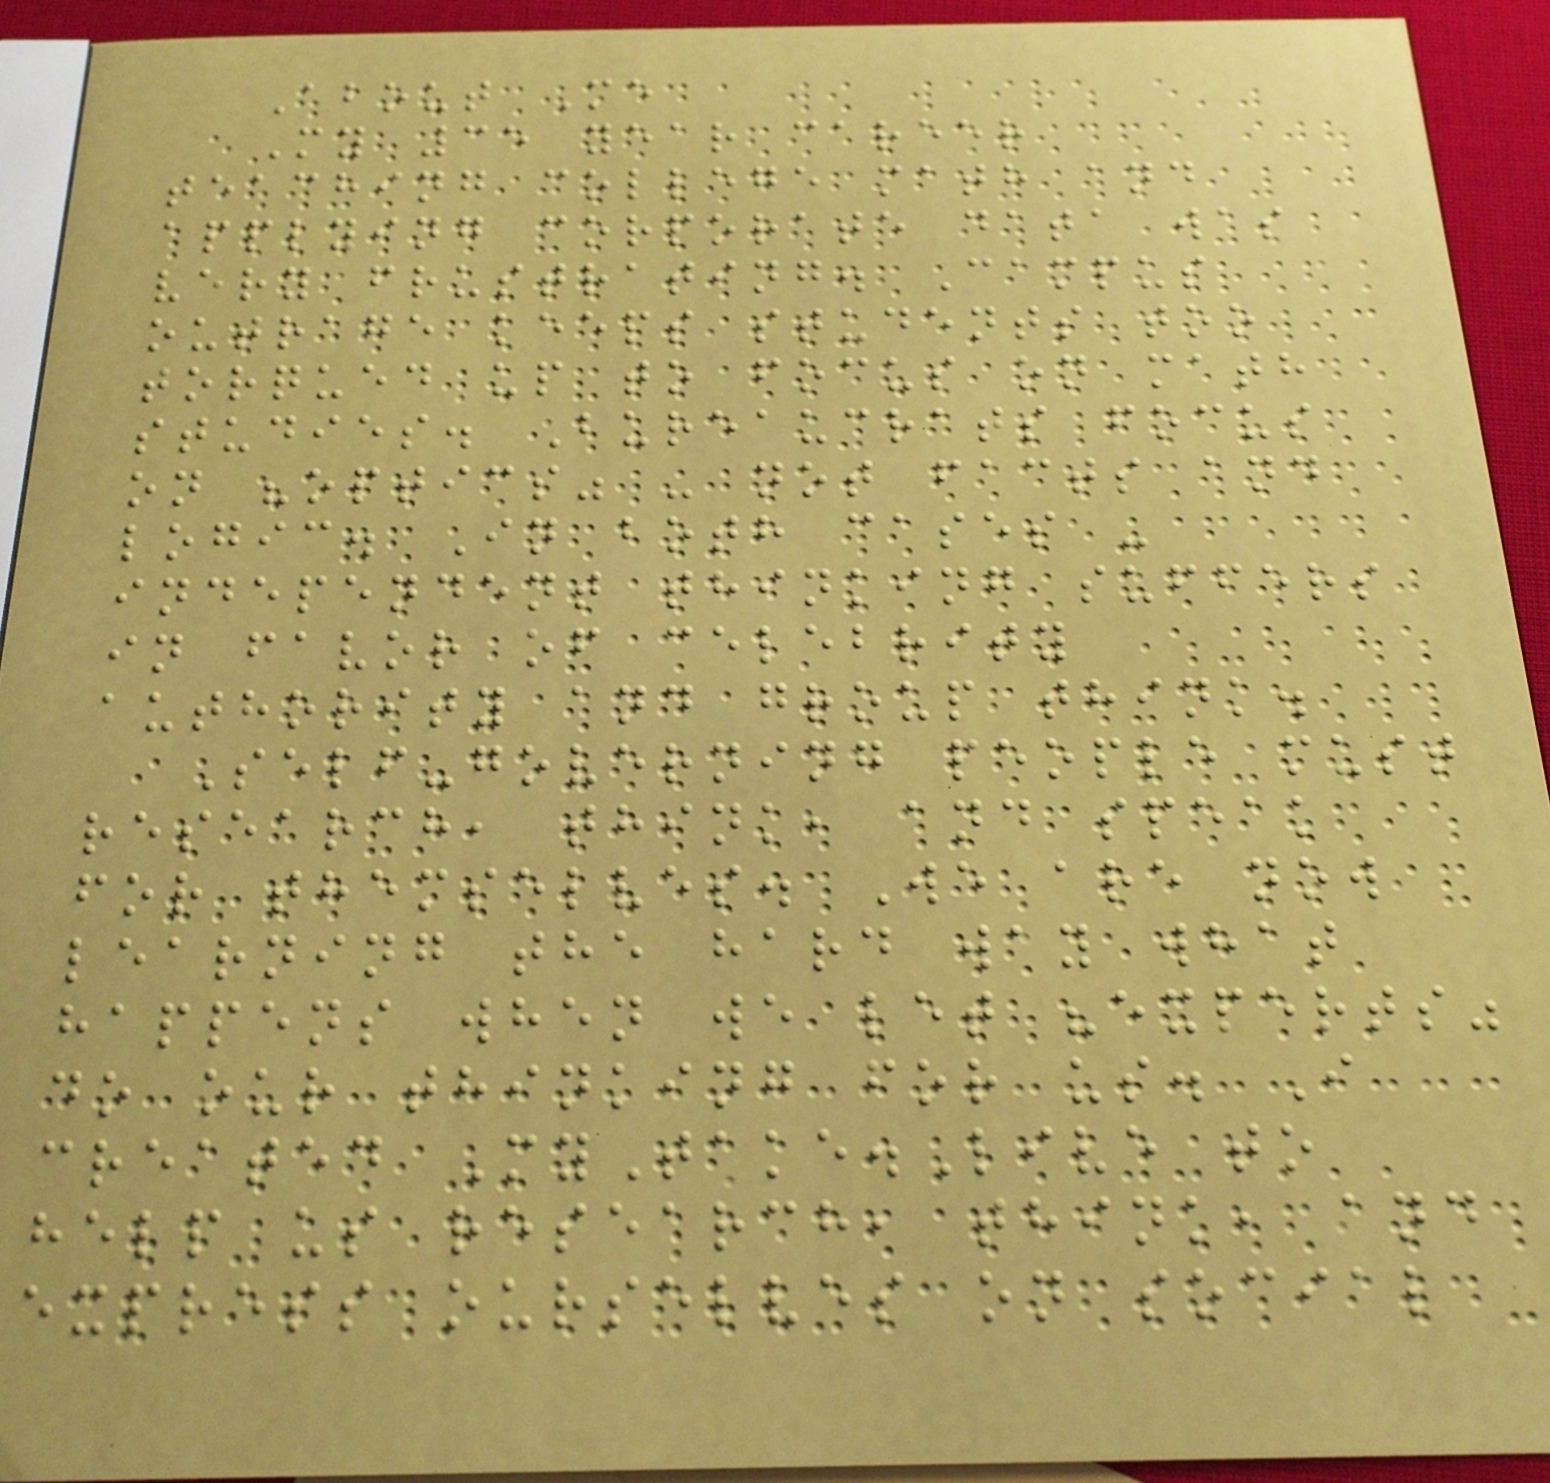About Me
My 35 year career
teaching college math and
applying corporate data was
very frustrating. Campus
outrage keeps students too
torqued up to focus on math
studies. Bureaucrats focus
on "optics" - not facts and
logic. In both cases -
independent thinking suffers
in favor of celebrity
authority and group think.
Self-governing people must
research, think, and speak
for themselves. We are now
learning the hard way what
happens when we let "experts"
do our thinking for us. I
created MyTake.Live to
help us research, think, and
express ourselves on social
